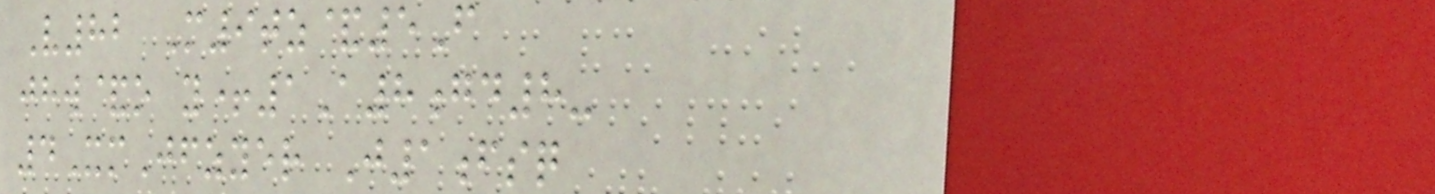V82 M9tz&5F
jhw&o y+1A8gd8-
4XmJfzyer J1fsq
